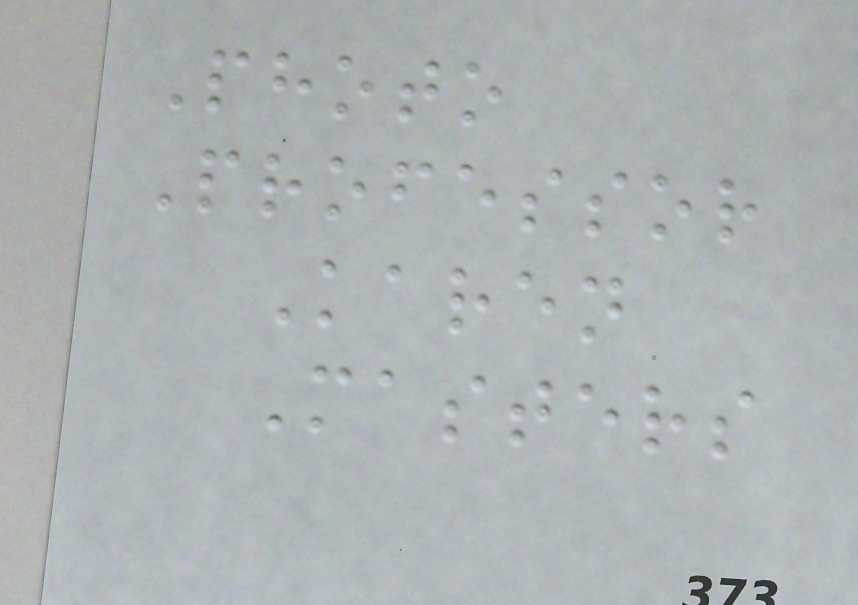Photo
Professor
Karen
Masters
